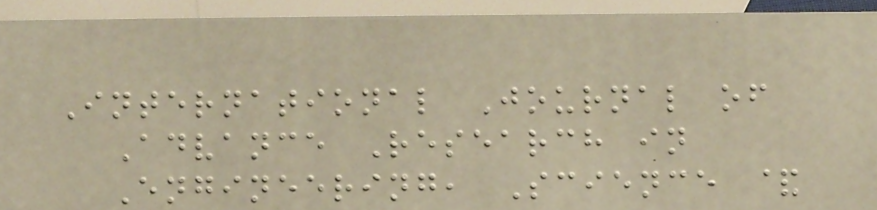International Journal of
Advance Research in
Engineering, Science &
